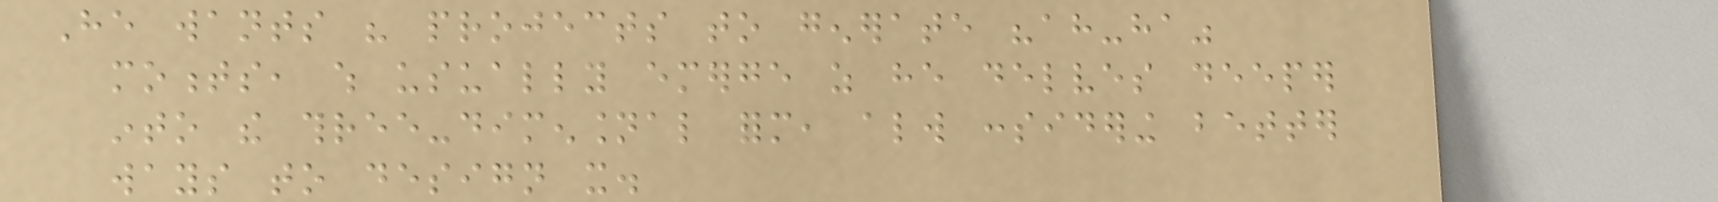He wants his projects to generate "ah-ha"
moments, which usually emerge as he delves deeper
into the three-dimensional form, always considering better
ways to design it.
